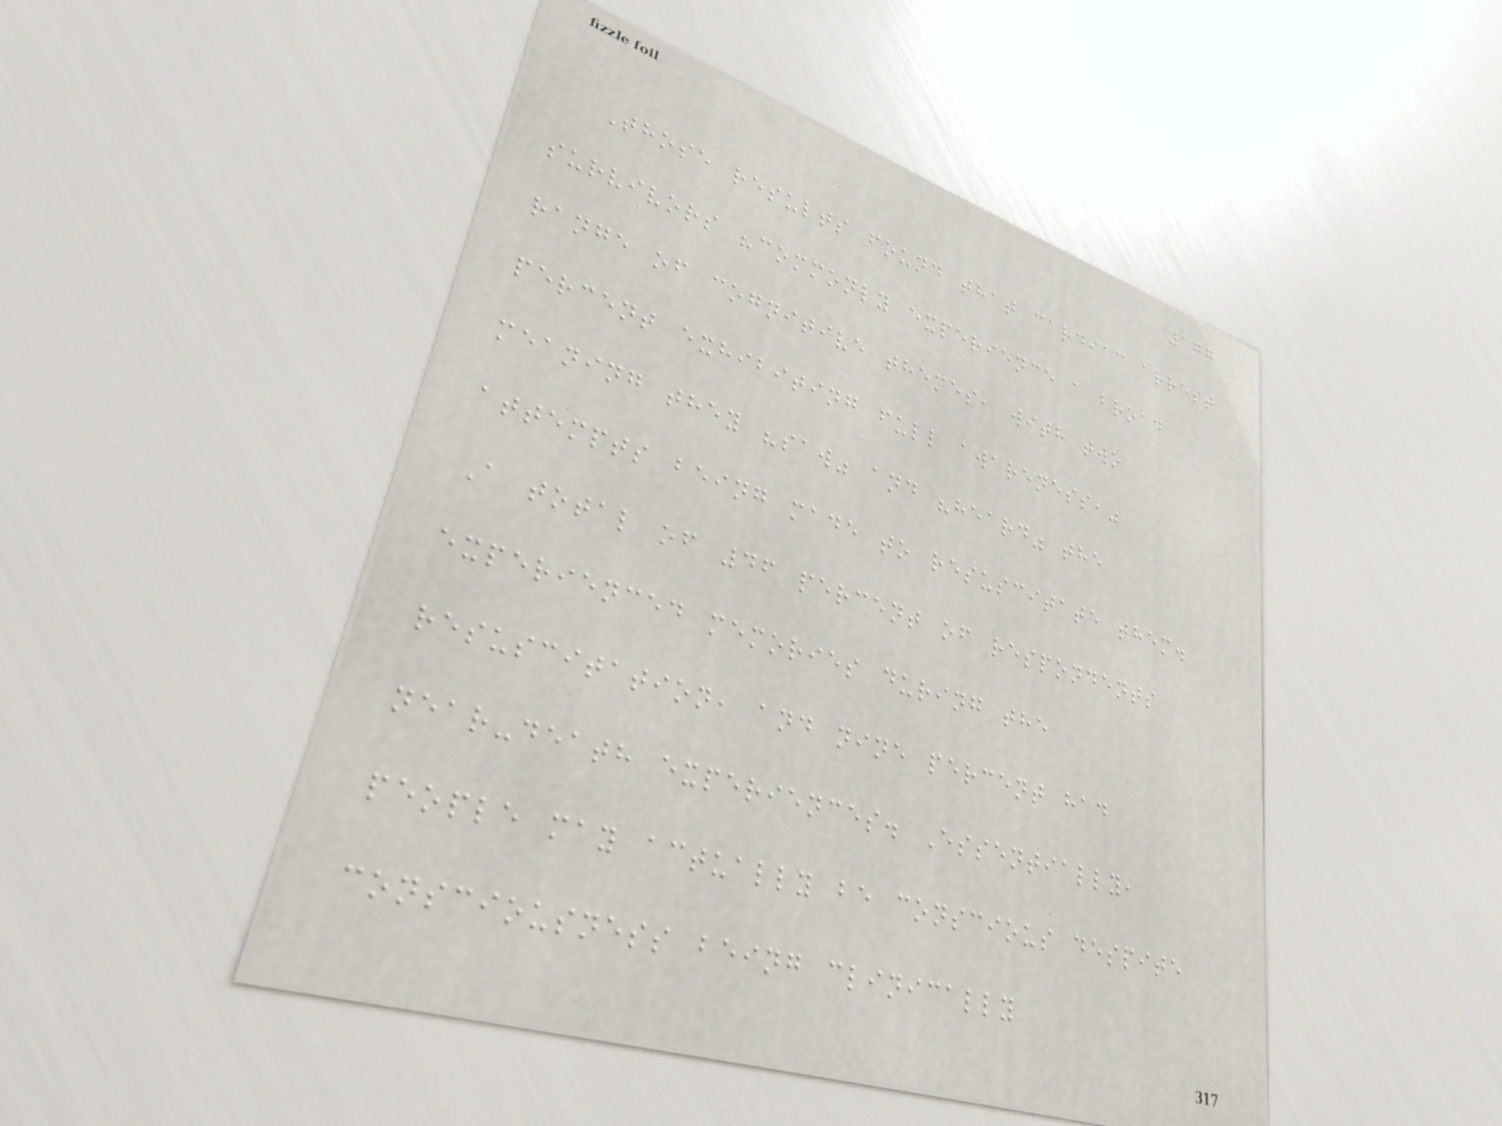177
Those results found that cardiac arrest
survivors "commonly experience a broad
range of cognitive themes, with two
percent exhibiting full awareness,"
meaning they "saw" and "heard" the
attempts being made to resuscitate them.
A total of 46 percent of respondents
experienced memories during the
resuscitation, and nine percent had
near-death experiences. Essentially,
people may actually be conscious despite
consciousness being clinically
